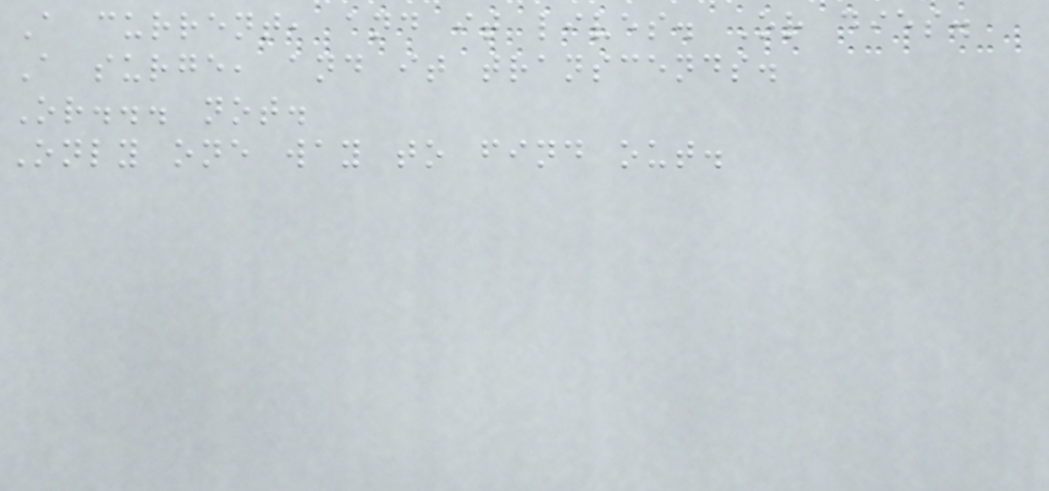A current, and it lives. Or dies.
A surge, and it transcends.
Or... not.
Only one way to find out.
